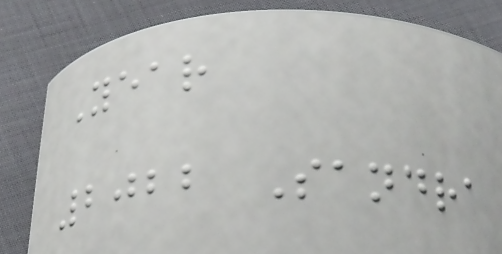Year
2022 Sandra
